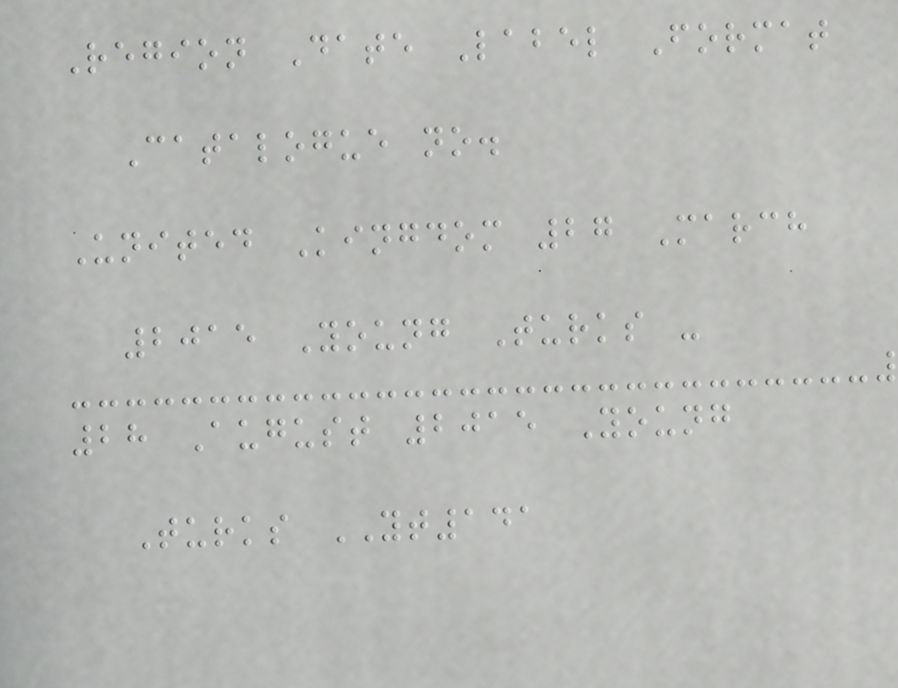Region Date Label Format
Catalogue no.
United Kingdom 27 March
2015 Young Turks -
28 August 2015 Young
Turks YT141
